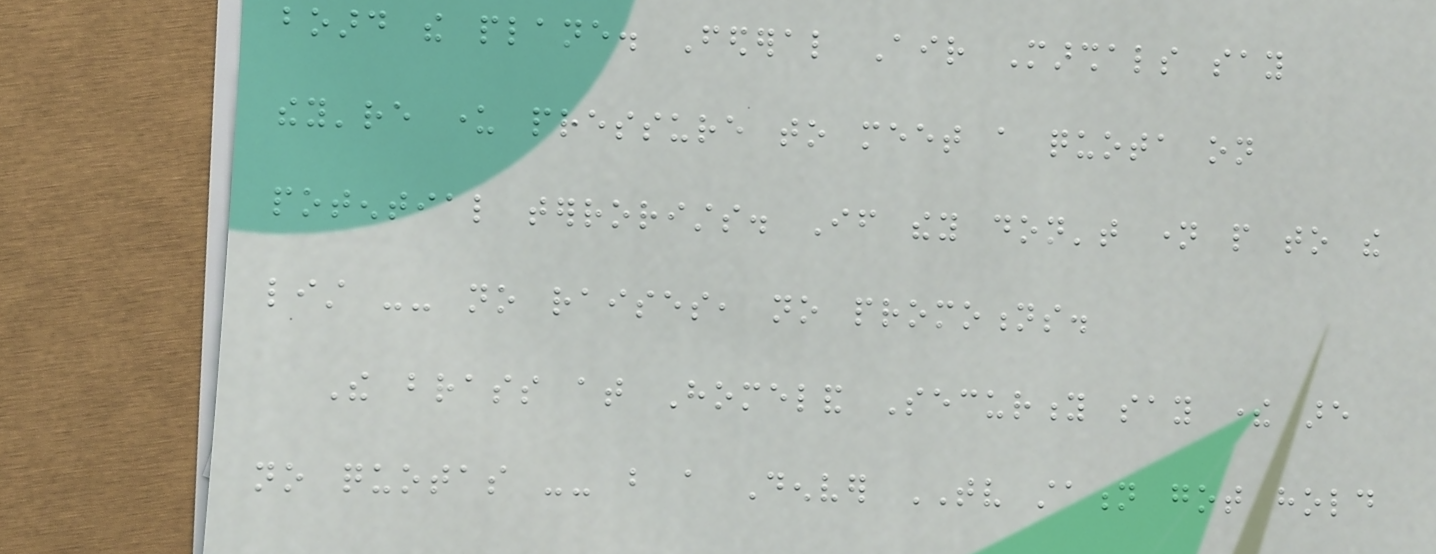board the plane. Federal Air Marshals say
they're under pressure to meet a quota on
potential terrorists. If they don't name people to the
list -- no raises, no promotions.
The brass at Homeland Security say there are
no quotas -- but a Denver TV station got hold
